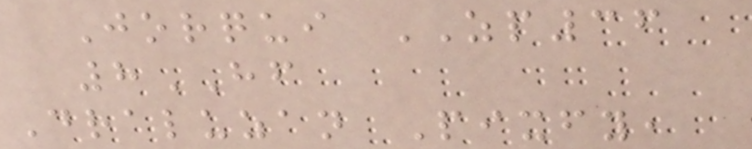Jorqui ZP36
8HF
Draluzan Pixfy,
